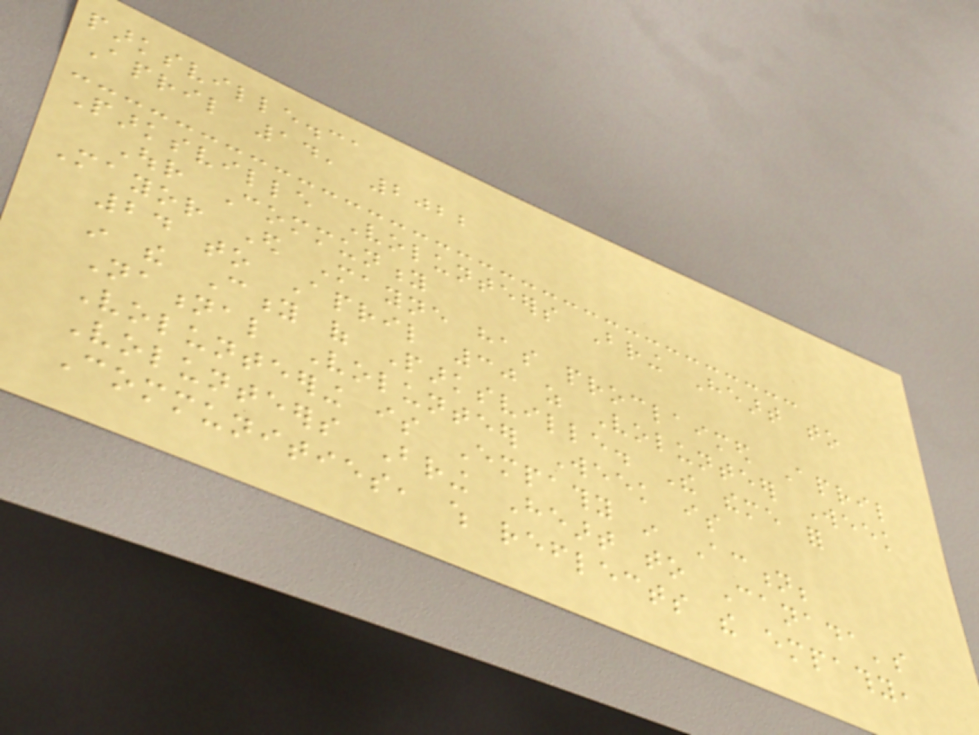parksville.ca
April 14, 2022
Parksville Volunteers Bring Heart to
Our Community
Mayor Ed Mayne has proclaimed April
24 to April 30 as Volunteer Week
in the City of Parksville. The theme for
National Volunteer Week is
Volunteering is Empathy in Action;
Volunteers Bring Heart to Canada's
Communities, which reflects the empathy,
